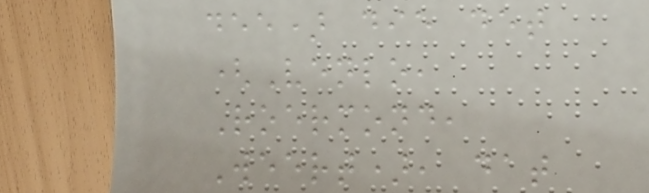dee) die det
(Venlo,
Roermond,
Weert), dat
